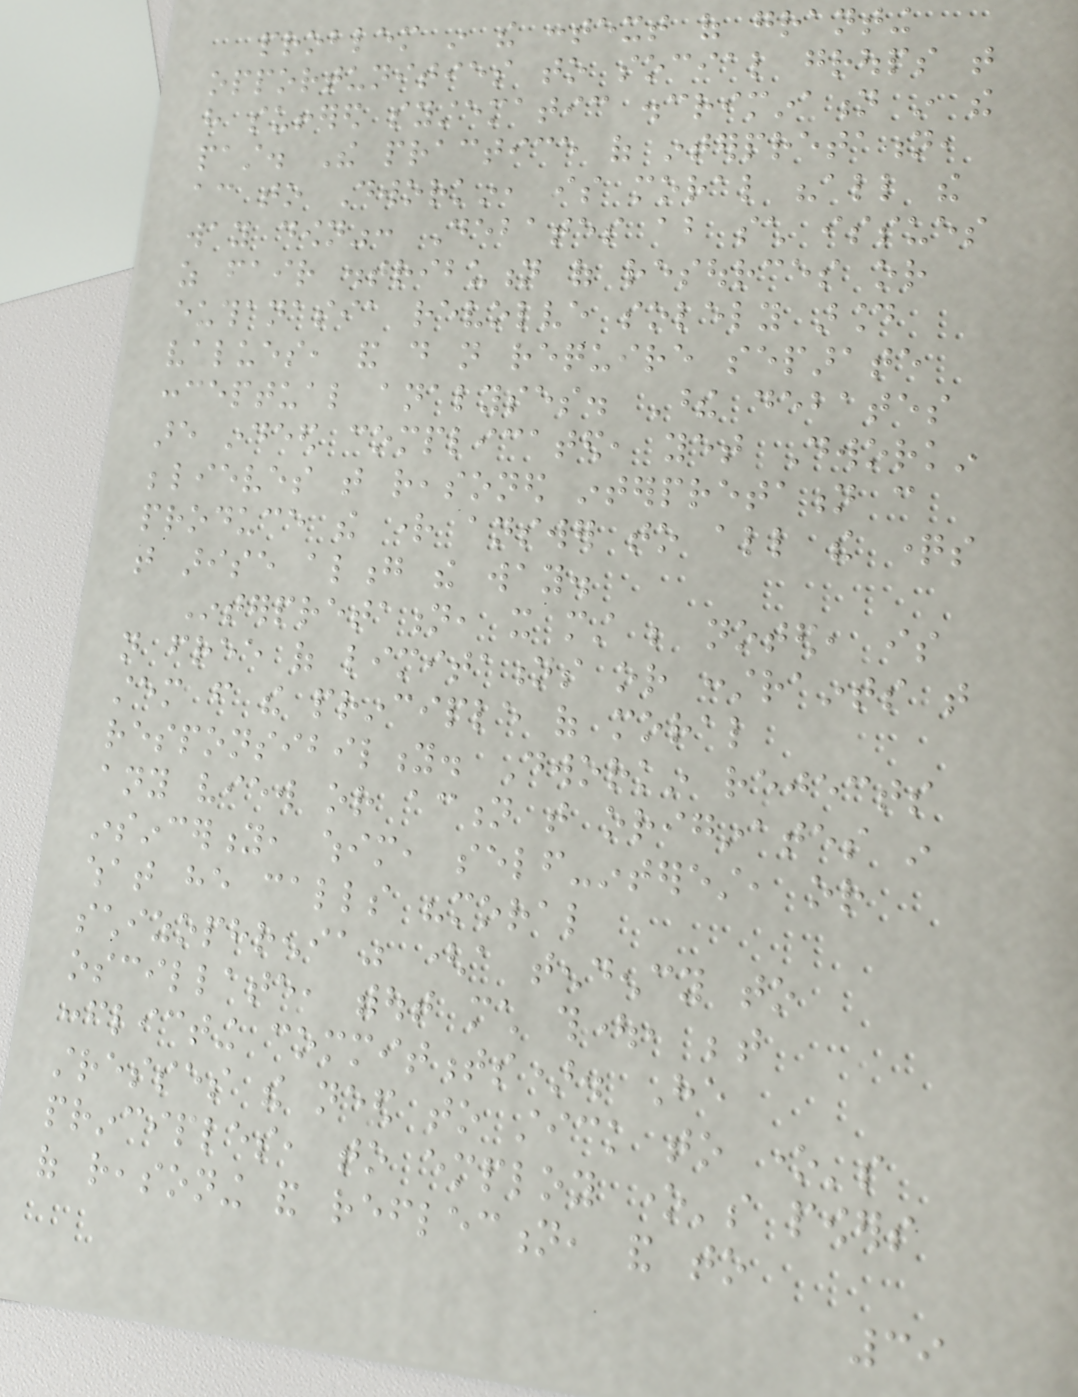problem in the context of granting
opportunities to social groups that
have suffered systematic discrimination in the
past. The practice of interpretation,
according to Dworkin, is moral "all the
way down": Debates about such issues
as fair distribution of resources or
euthanasia revolve solely around
values, and do not require separate
conceptual analyses. These debates
are indeed complicated, yet Dworkin
believes that reasoned interpretation can
produce the right answer to all the questions
that arise along the way.
Interpretation, it must be noted, is
not free of limitations or constraints that
stem from the principle of moral
responsibility. Dworkin rejects
any view or action that originates in
insincerity, whim, self-interest, or
what he calls "moral
schizophrenia" (a tendency to
oscillate, without much thought, between
conflicting commitments). He
stresses the need to stick to one's
principles, to employ one's powers
of reasoning and reflection, and to
39
